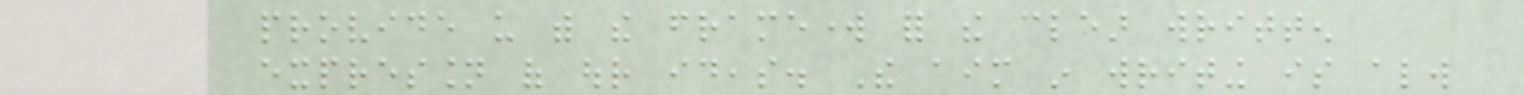provide us with the framework for the clear written
expression of our ideas. The aim in writing is always
